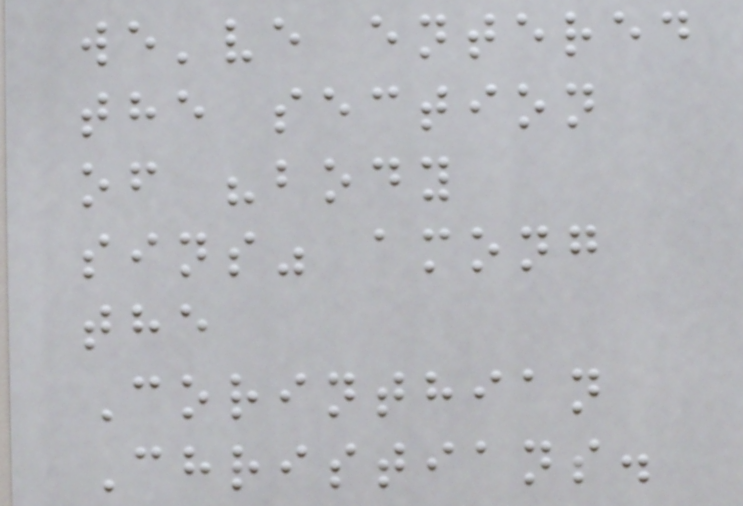we've entered
the section
of "body
sins" among
the
Corinthian
Christians.
